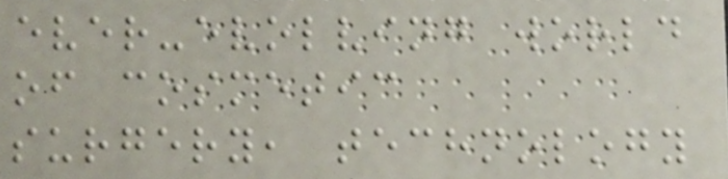ever-evolving world
of cosmetic
surgery, technology
